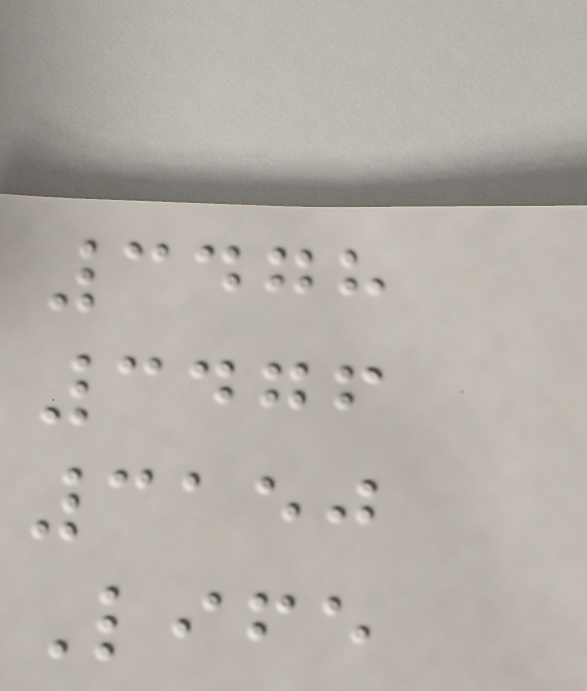3478
3476
3150
Life
